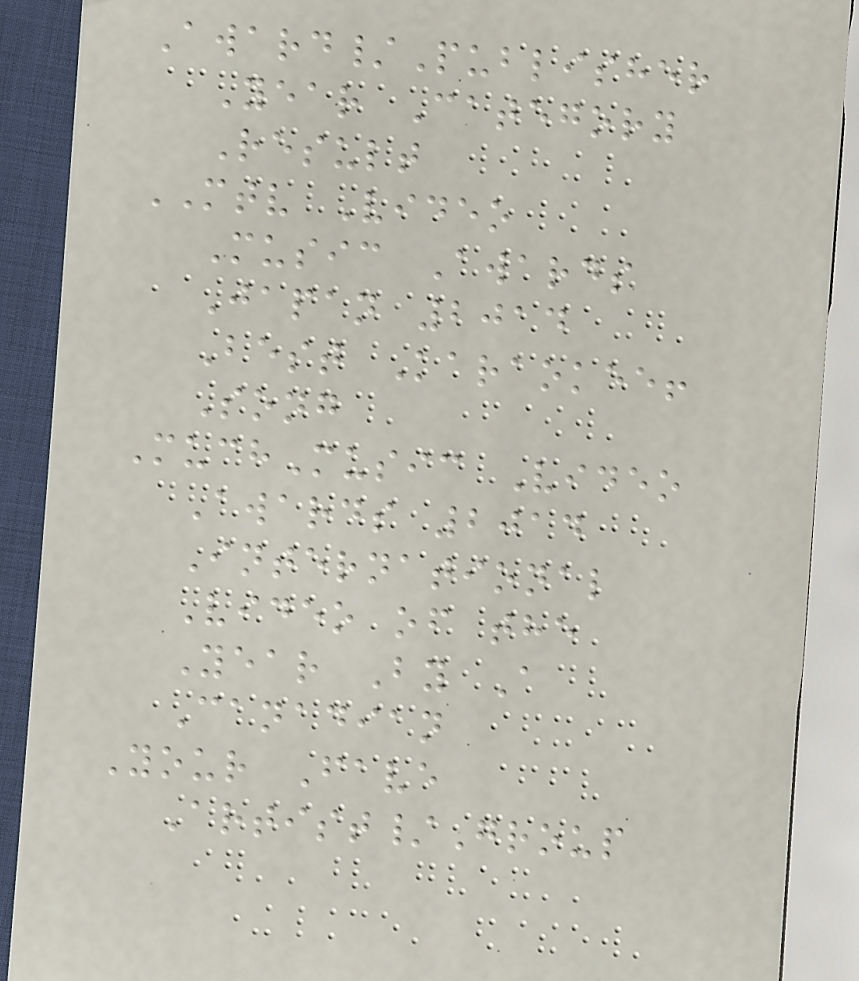Award/Publisher
Year Category
Result
MTV Video
Music Awards
Japan 2014
Best Karaokee!
Song
MuchMusic Video
Awards 2014
International
Video of the
Year By A
Canadian
Your Fave
Artist/Group
